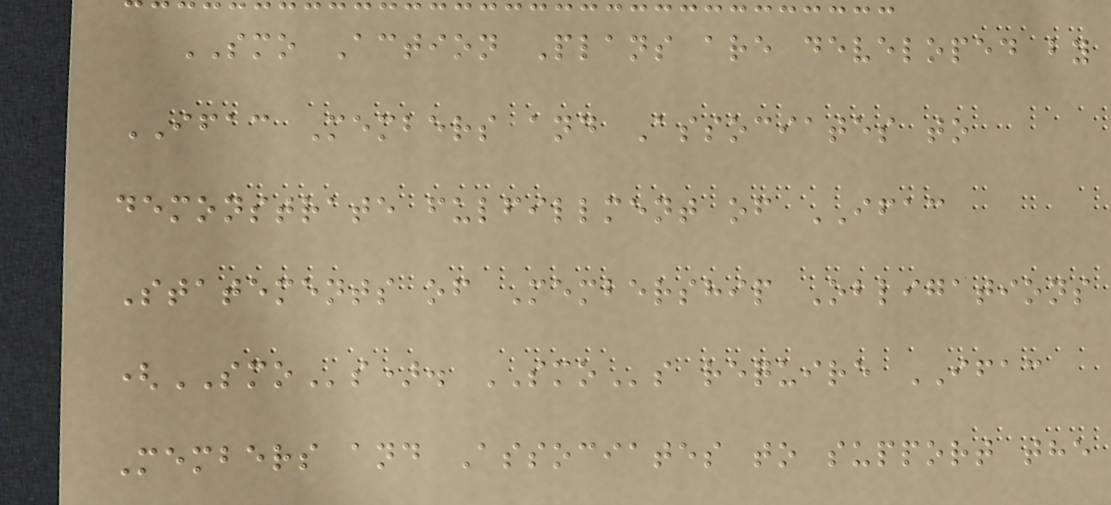SMO Action Plans are developed by
IFAC Members and Associates to
demonstrate fulfillment of IFAC
Statements of Membership Obligations
(SMOs). SMOs require IFAC
Members and Associates to support the
